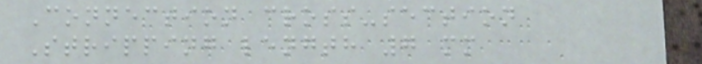Connection cross-section
Stripping length 7 mm
